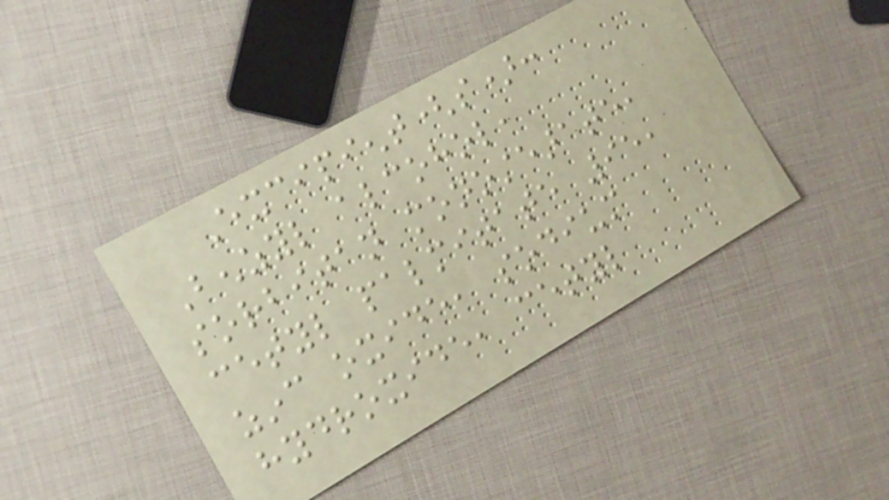Excipient(s):
Benzyl alcohol,
sorbitan monostearate,
cetyl palmitate 95,
zinc oxide, sodium
hydroxide, cetyl
